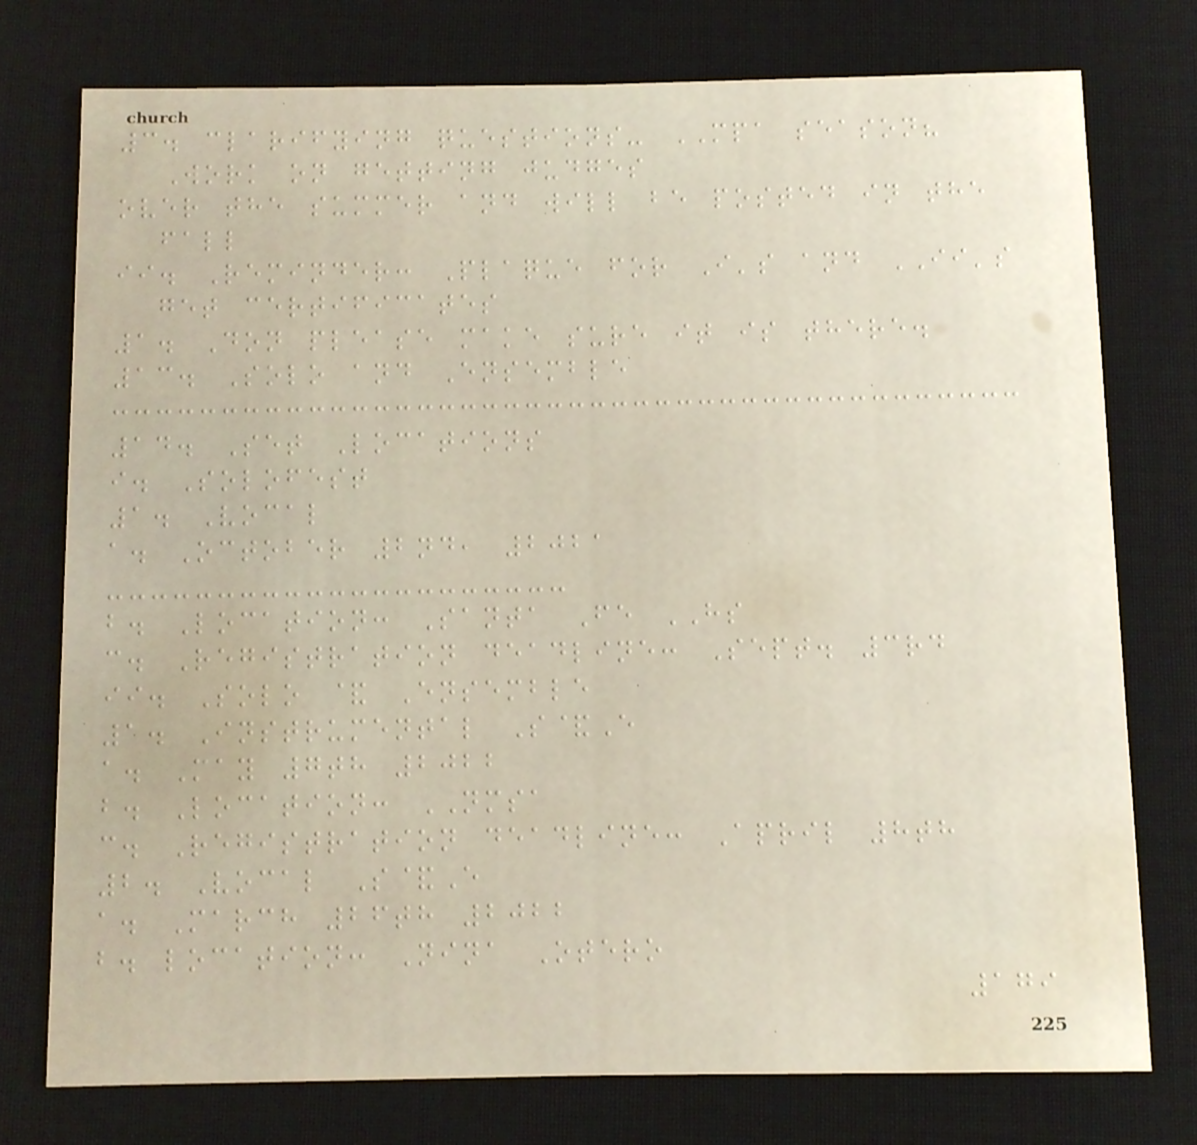3. clarifying questions- MPA season?
Work on getting judges
over the summer and will be posted in the
fall
ii. Reminder: Plaque for I's and II's
get certificates
1. Don please make sure it is there.
13. Solo and Ensemble
14. Set Locations
i. Solofest
1. Vocal
a. October 2nd, 2021
b. Location: Santa Fe HS
c. Registration deadline: Sept. 3rd
ii. Solo & Ensemble
1. Instrumental S&E
a. May 7th 2022
b. Location: NMSA
c. Registration deadline: April 8th
2. Vocal S&E
a. March 26th 2022
b. location: Nina Otero
179
